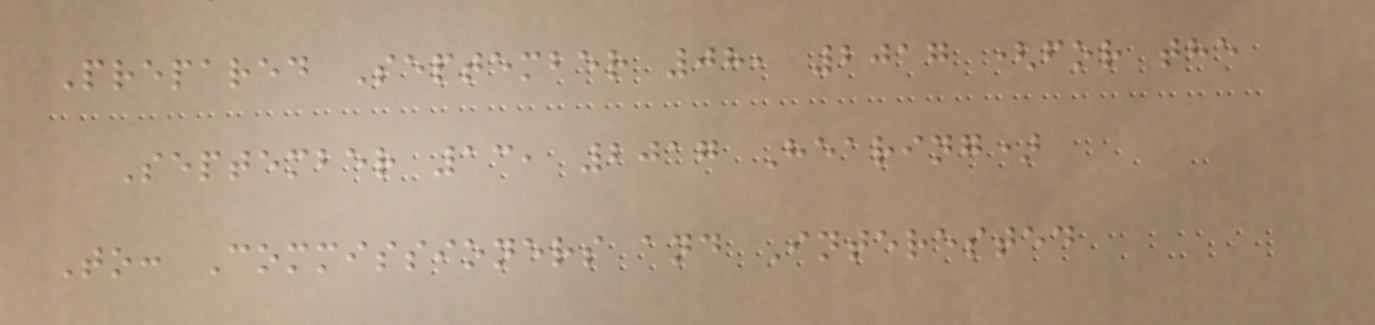Prepared September 08, 2017 (for the
September 13, 2017 Hearing)
To: Commissioners and Interested
